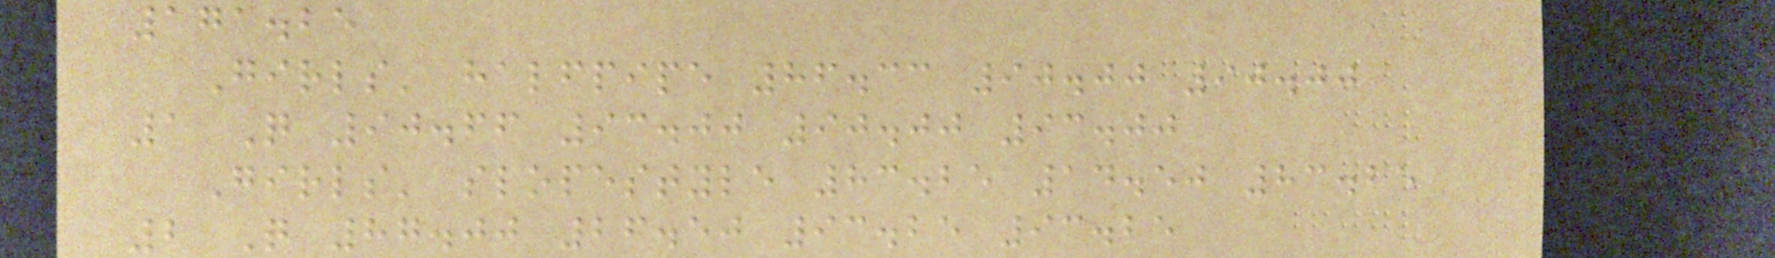171.25
Girls' halfpipe 86.33 90.00 90.00
1 Q 90.66 93.00 90.00 93.00
Girls' slopestyle 83.25 14.50 83.25
2 Q 87.00 26.50 93.25 93.25
